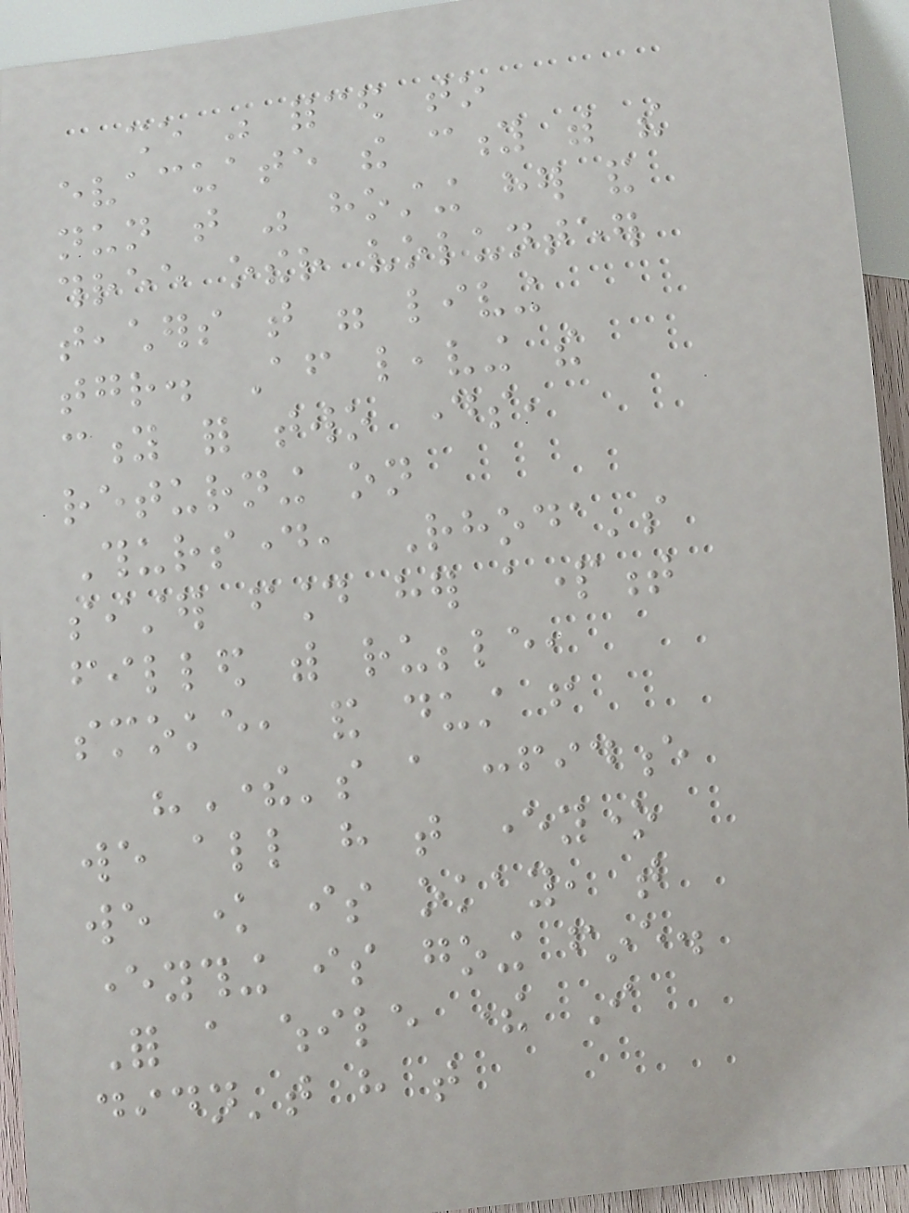she was forced to
evacuate the city with the
nun that was hosting her and
three other volunteer
teachers that were living
together. After leaving the
city for two days,
returning on
Thursday, Rhoda's
sister found her apartment
filled with rubble,
smoke, and dust from
"There's a confidence
we all have that everyone
we know is okay, that
everything is going fine.
For a while there I
didn't have that
